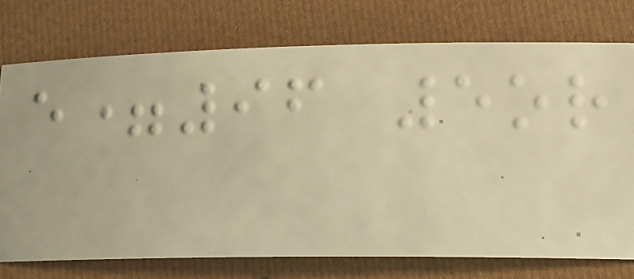e=96 5or
